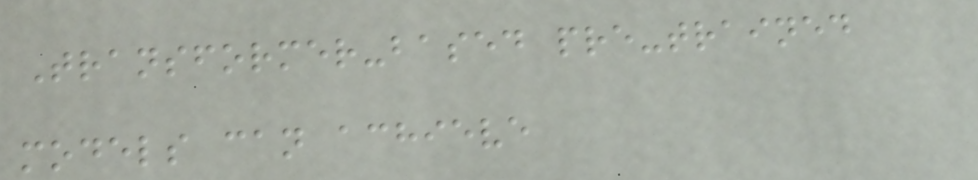Transformer-based pre-trained
models can achieve
